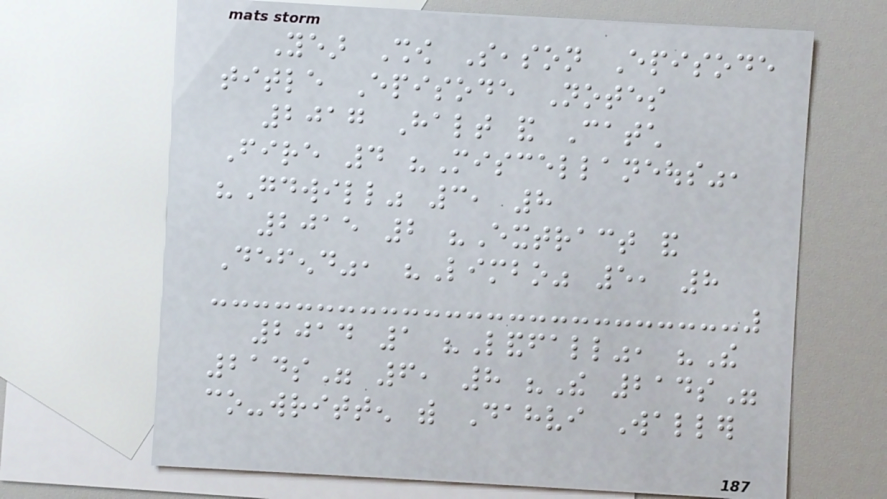Year Show Season Episode
title Episode Notes
2017 Halt and Catch
Fire 4 "Miscellaneous",
"Goodwill" 3, 8
2015 2 "Extract and
Defend", "Limbo" 5, 8
2014 1 "Landfall", "The
214s" 6, 8 "The 214s"
co-written with Dahvi Waller
